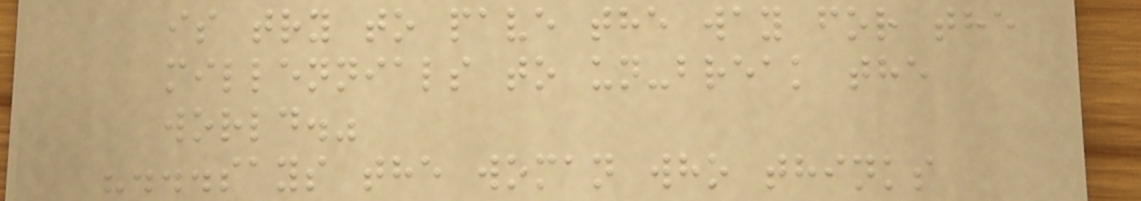is try to pave the way for the
millennials to un-break the
world."
"...says the woman who thinks
